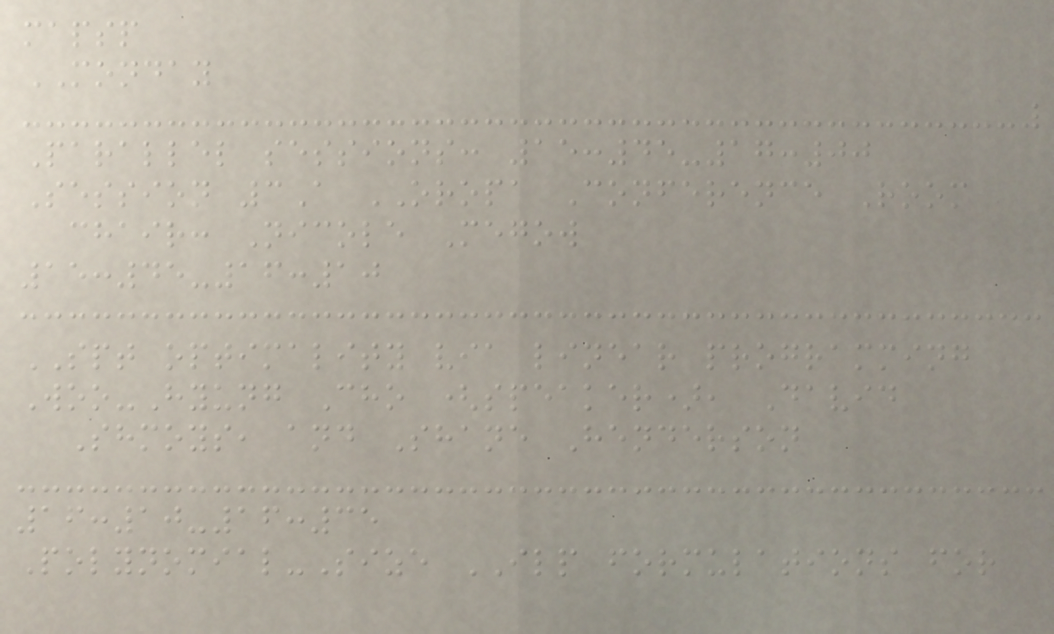mapsp
MONDAY
Parallel sessions: 15:45-17:00
Session 3A OROPA Conference Room
chair: Nicole Megow
15:45-16:10
SPT optimality via linear programming
Woo-Hyung Cho (speaker), David
Shmoys, and Shane Henderson
16:10-16:35
Polynomial-Size ILP formulations for
